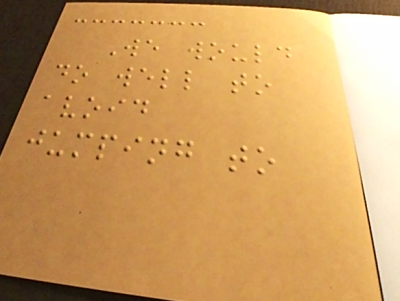We would
do well to
avoid
jumping to
